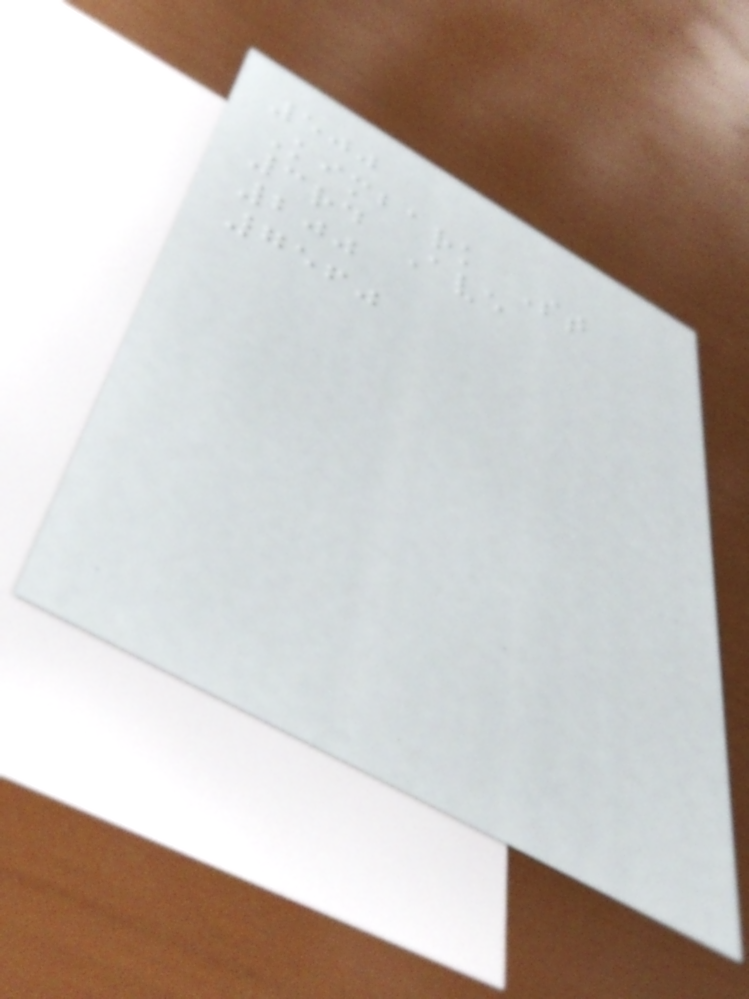500
Kimbark St
3rd Ave
200
7560
